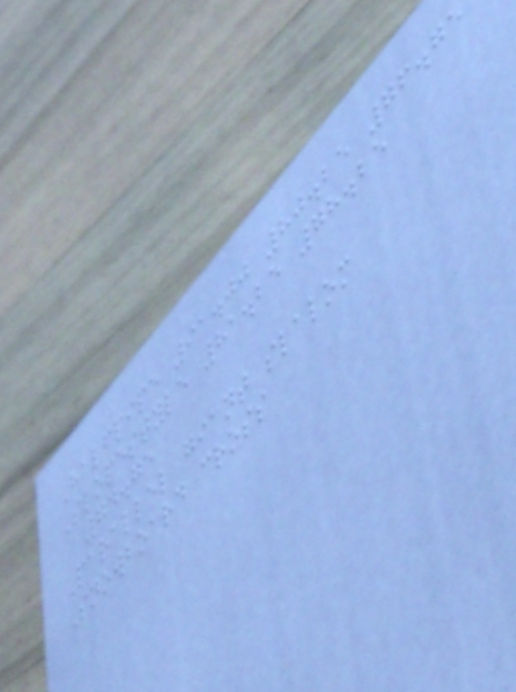Halfpipe 91.00 80.25 76.75
Slopestyle 81.25 78.25
74.75
Parallel giant slalom
Snowboard cross
